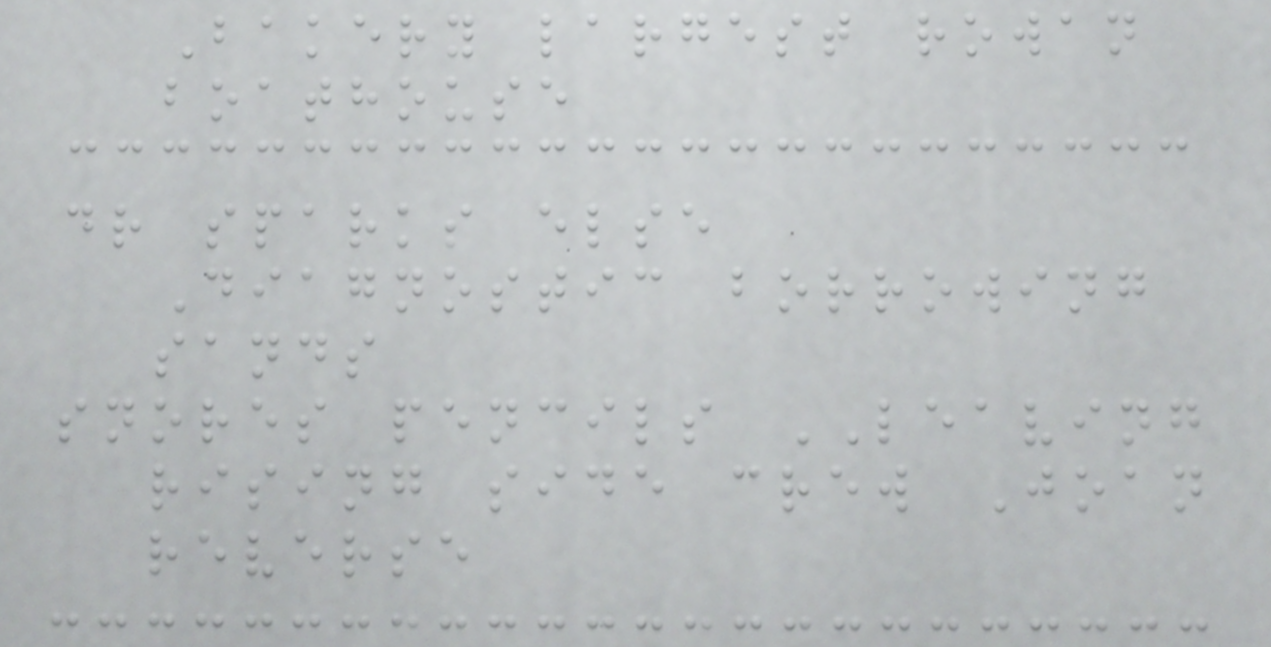Bakery largest rowan
boathouse
dr sparks else
Diagnostic borrowing
sands
snores pencils LEAVING
rising side crew Joan
reverse
